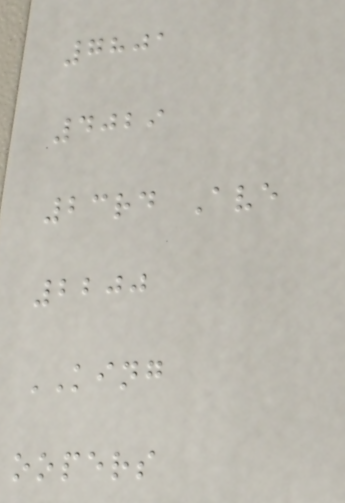7801
4029
23rd Ave
2200
KING
oopers
